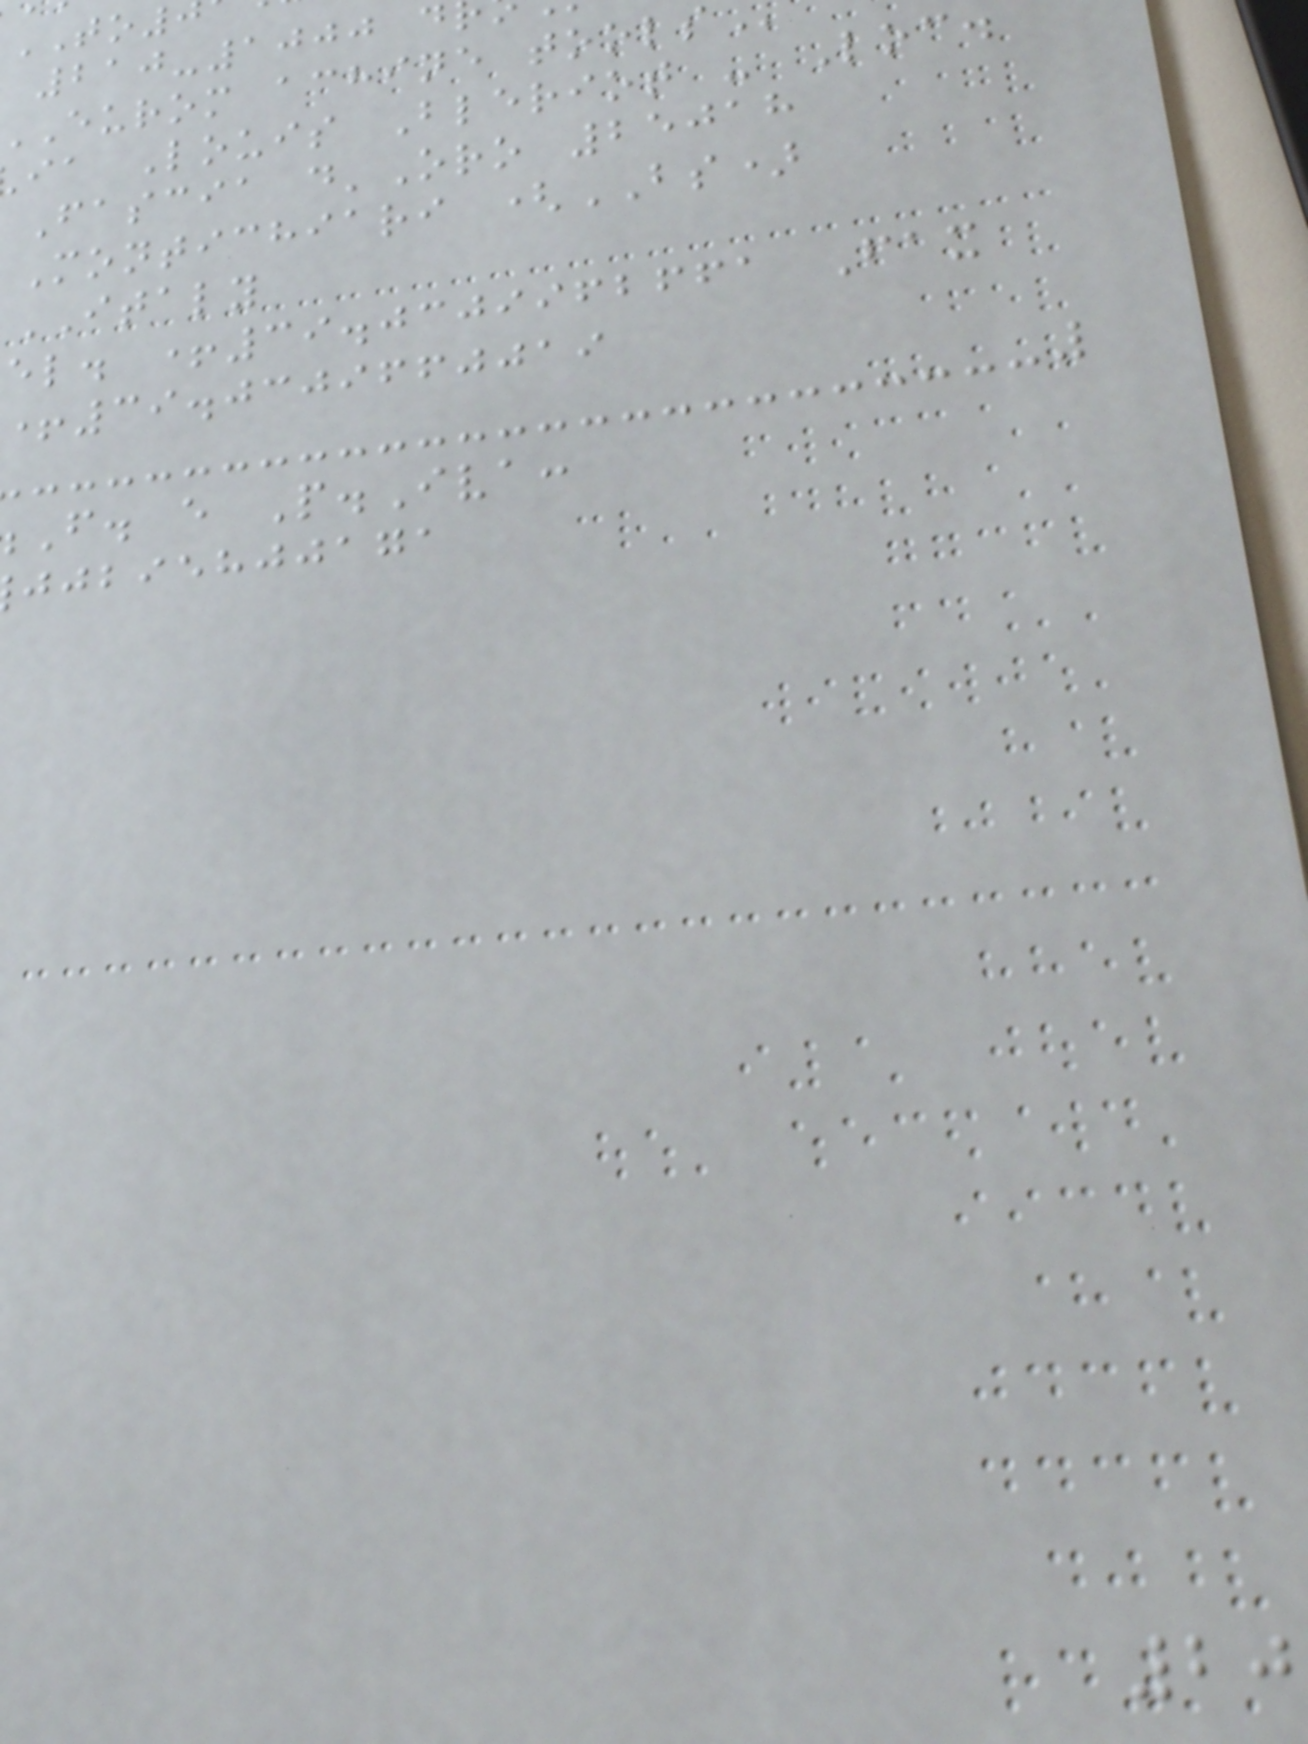210-1000
eurom achine
ia Louis Bleriot - Loc.
Fascia d'Oro 25018
Montichiari (BS)
ITALY
el. +39.0309962661 Fax
+39.0309660019
F. e P.Iva:
jjbiehjjaga
20
